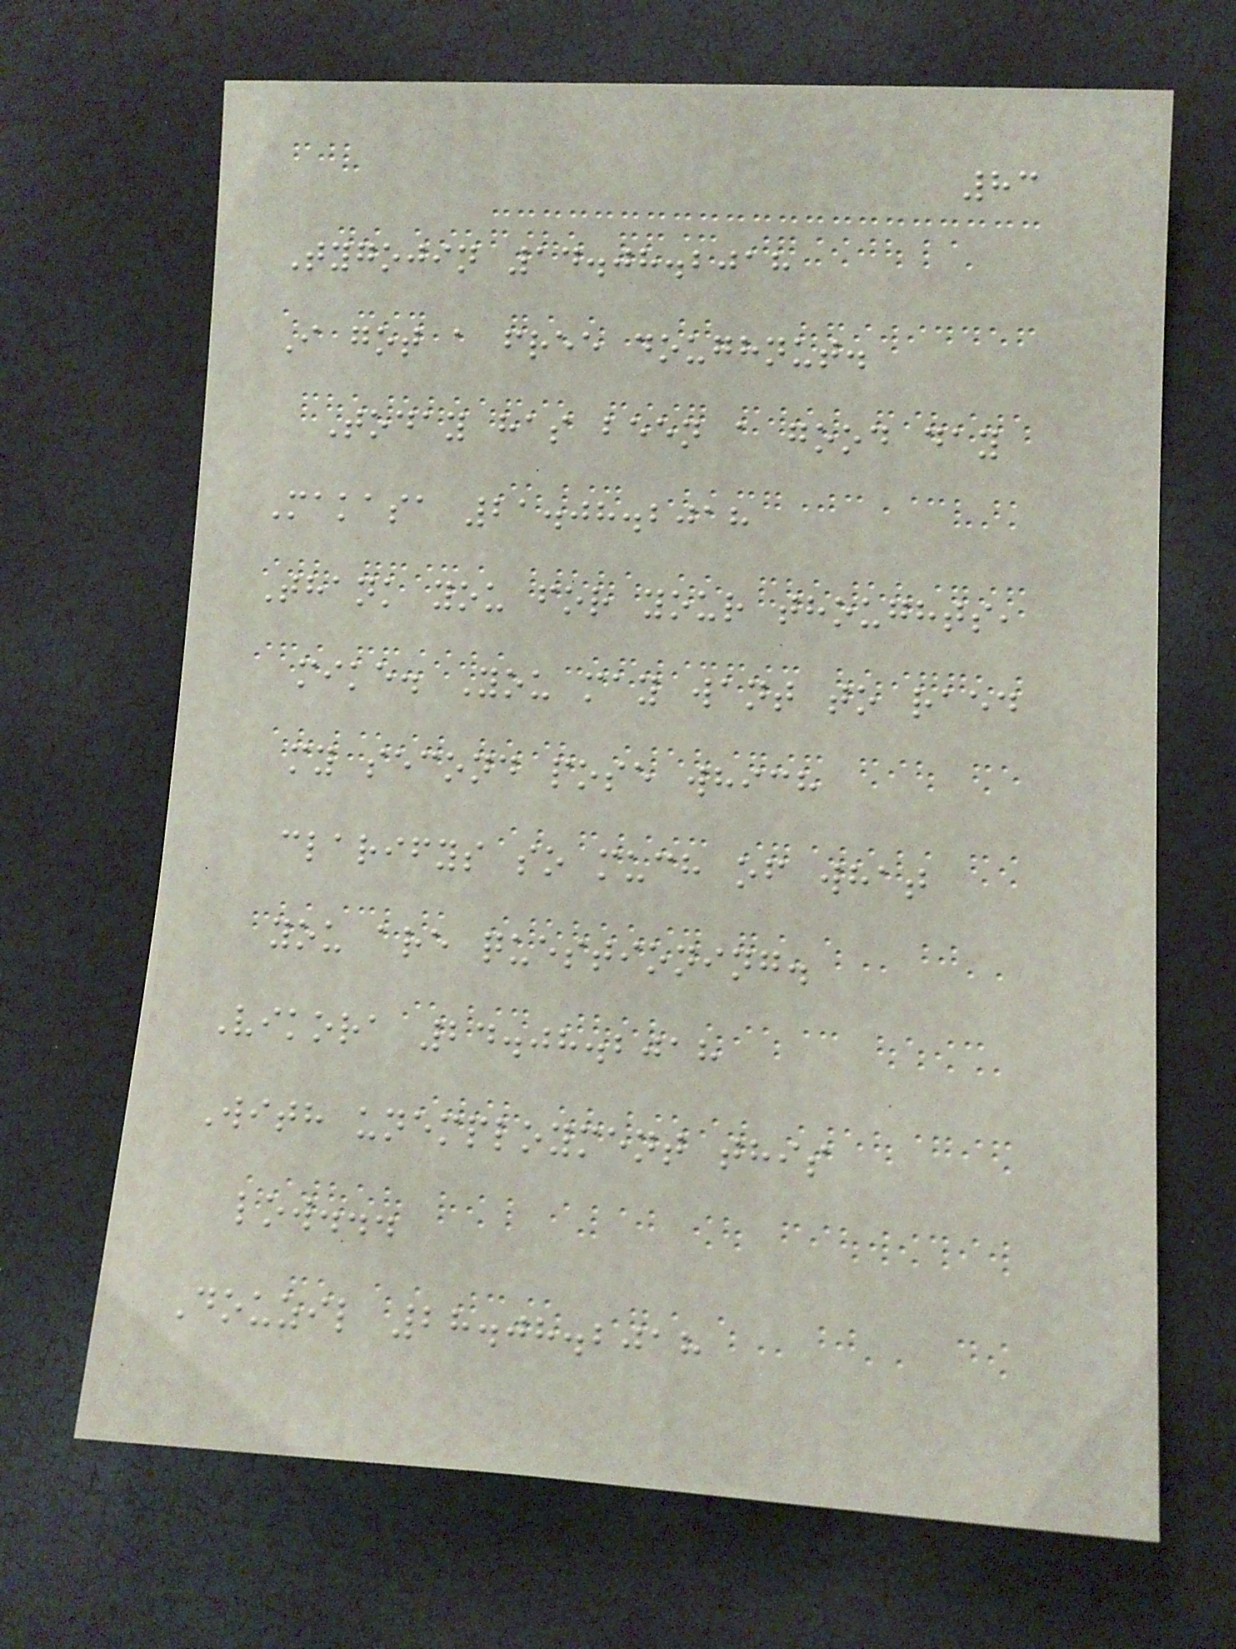83
Tygojin 14.08.2018
I got a free doughnut.
Today has been a good day
Makasa 21.08.2018
Thank you for your thoughts,
mike. You may want to raed
my second pose which
clarifys so much of what
you are questioning.
Vikora 24.08.2018
With unemployment this
low...
Douzil 28.08.2018
